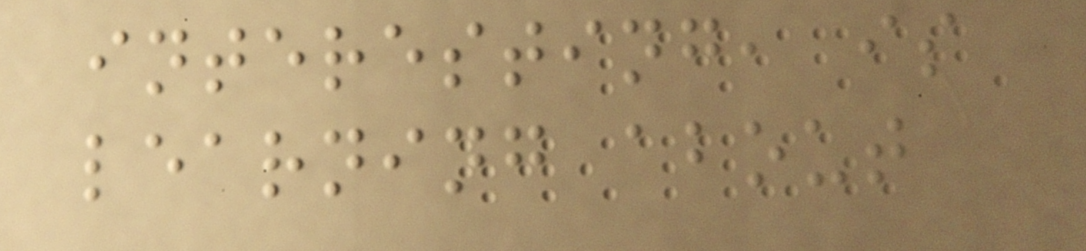interesting, is
learning about
